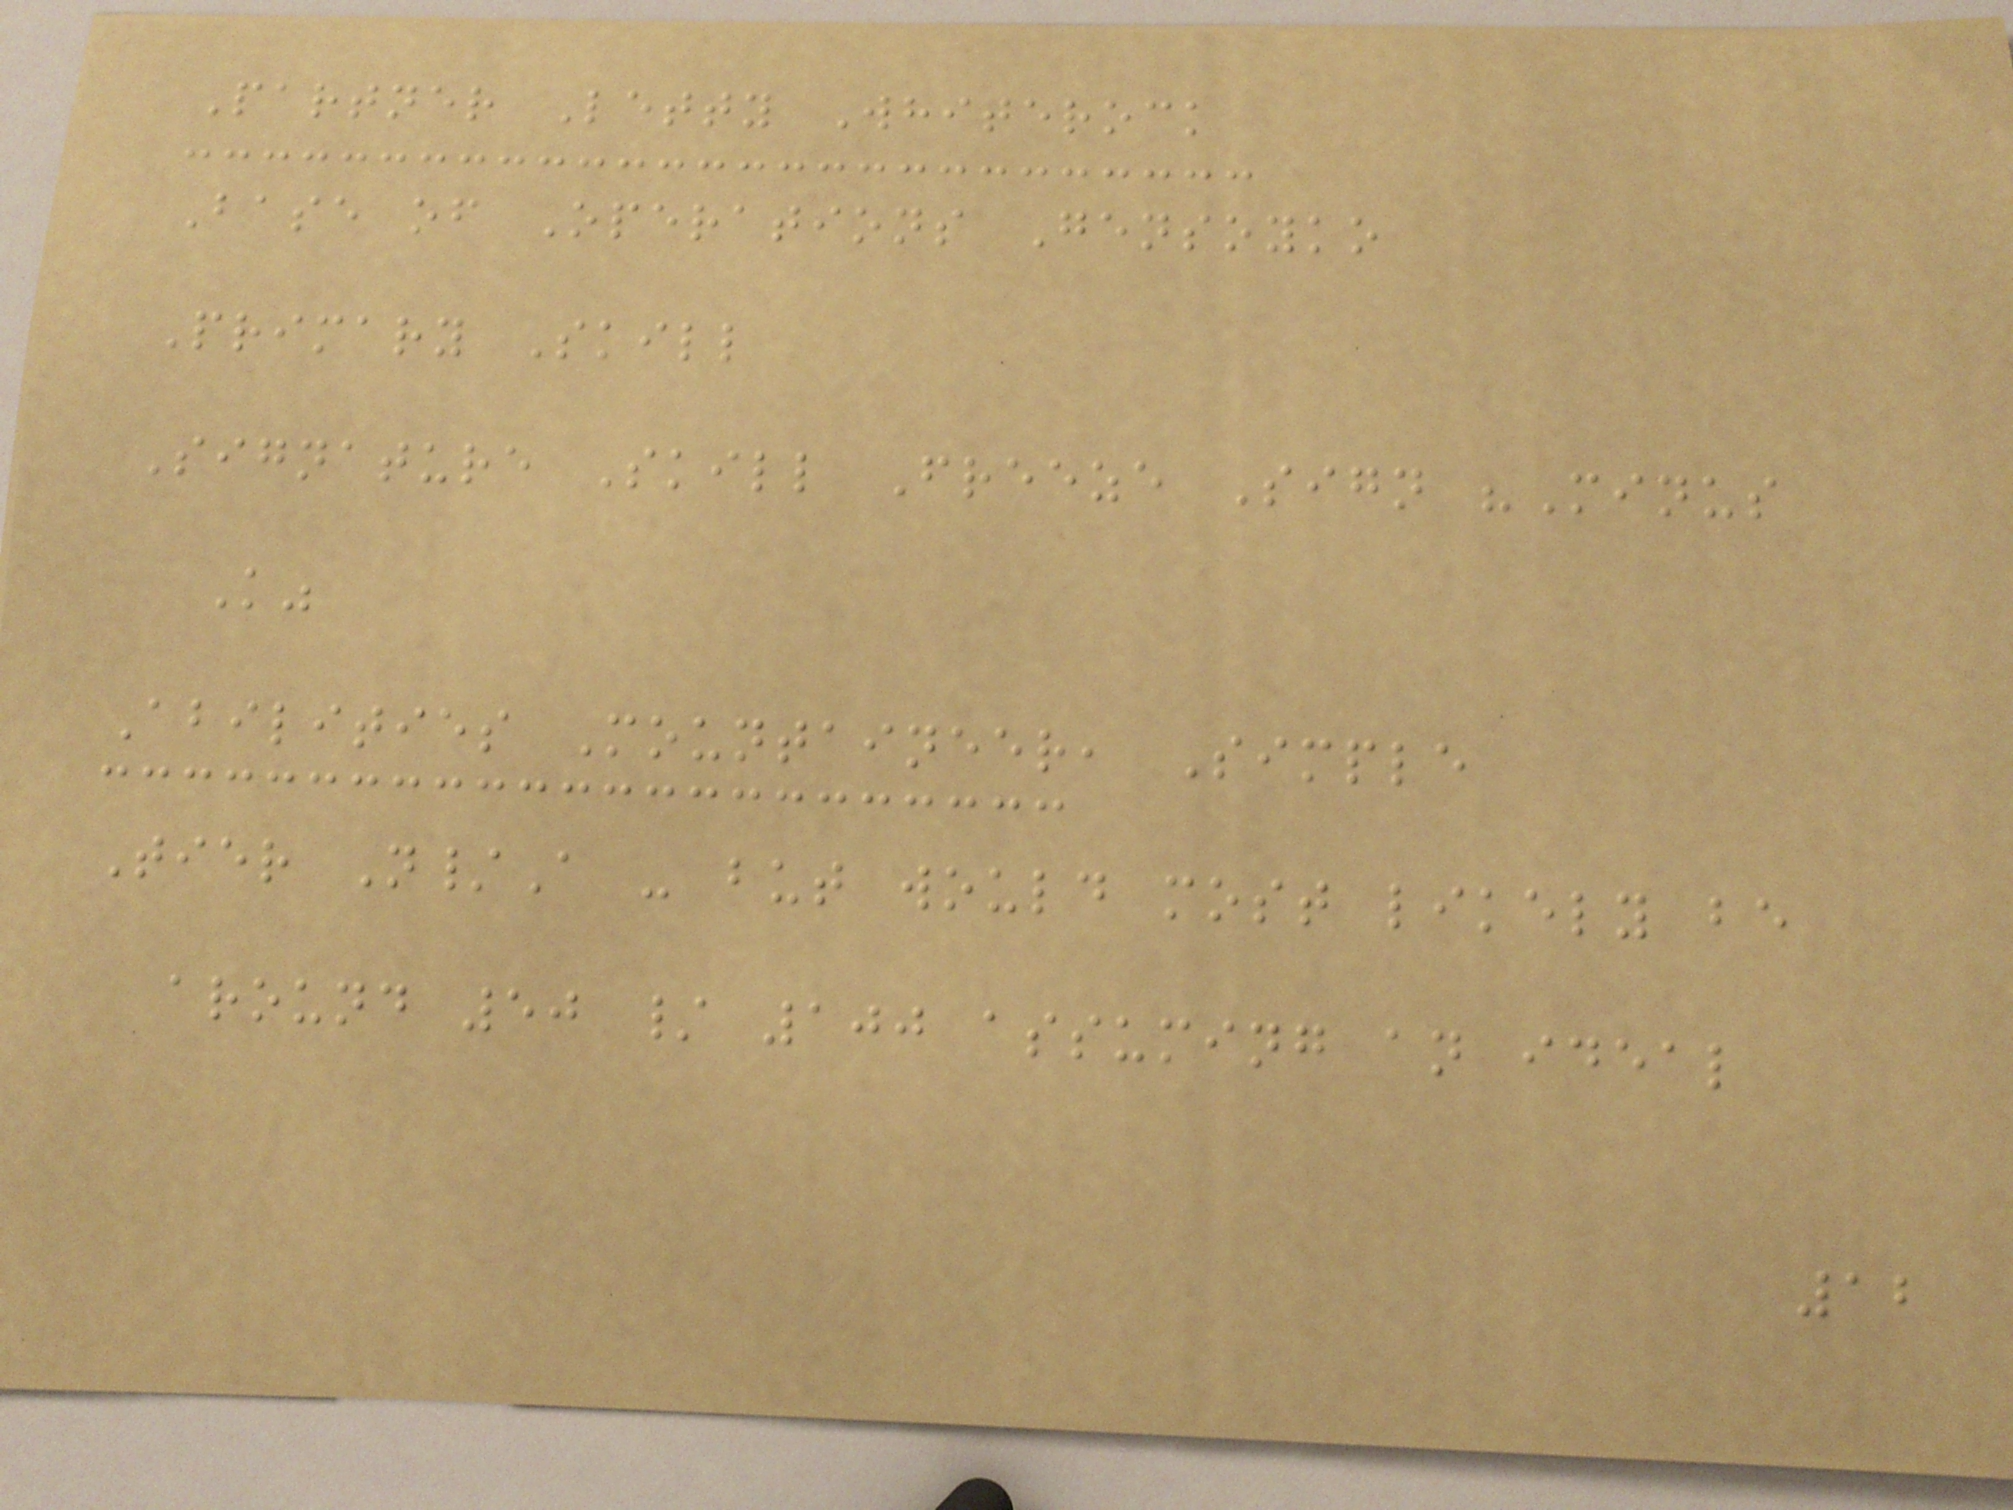Partner Letty Whiterock
Base of Operations Gensoyko
Primary Skill
Signature Skill Freeze Sign "Minus
K"
Abilities Mountaineer, Simple
Tier N/A - but would most likely be
around 50 / 100 assuming an ideal
12
